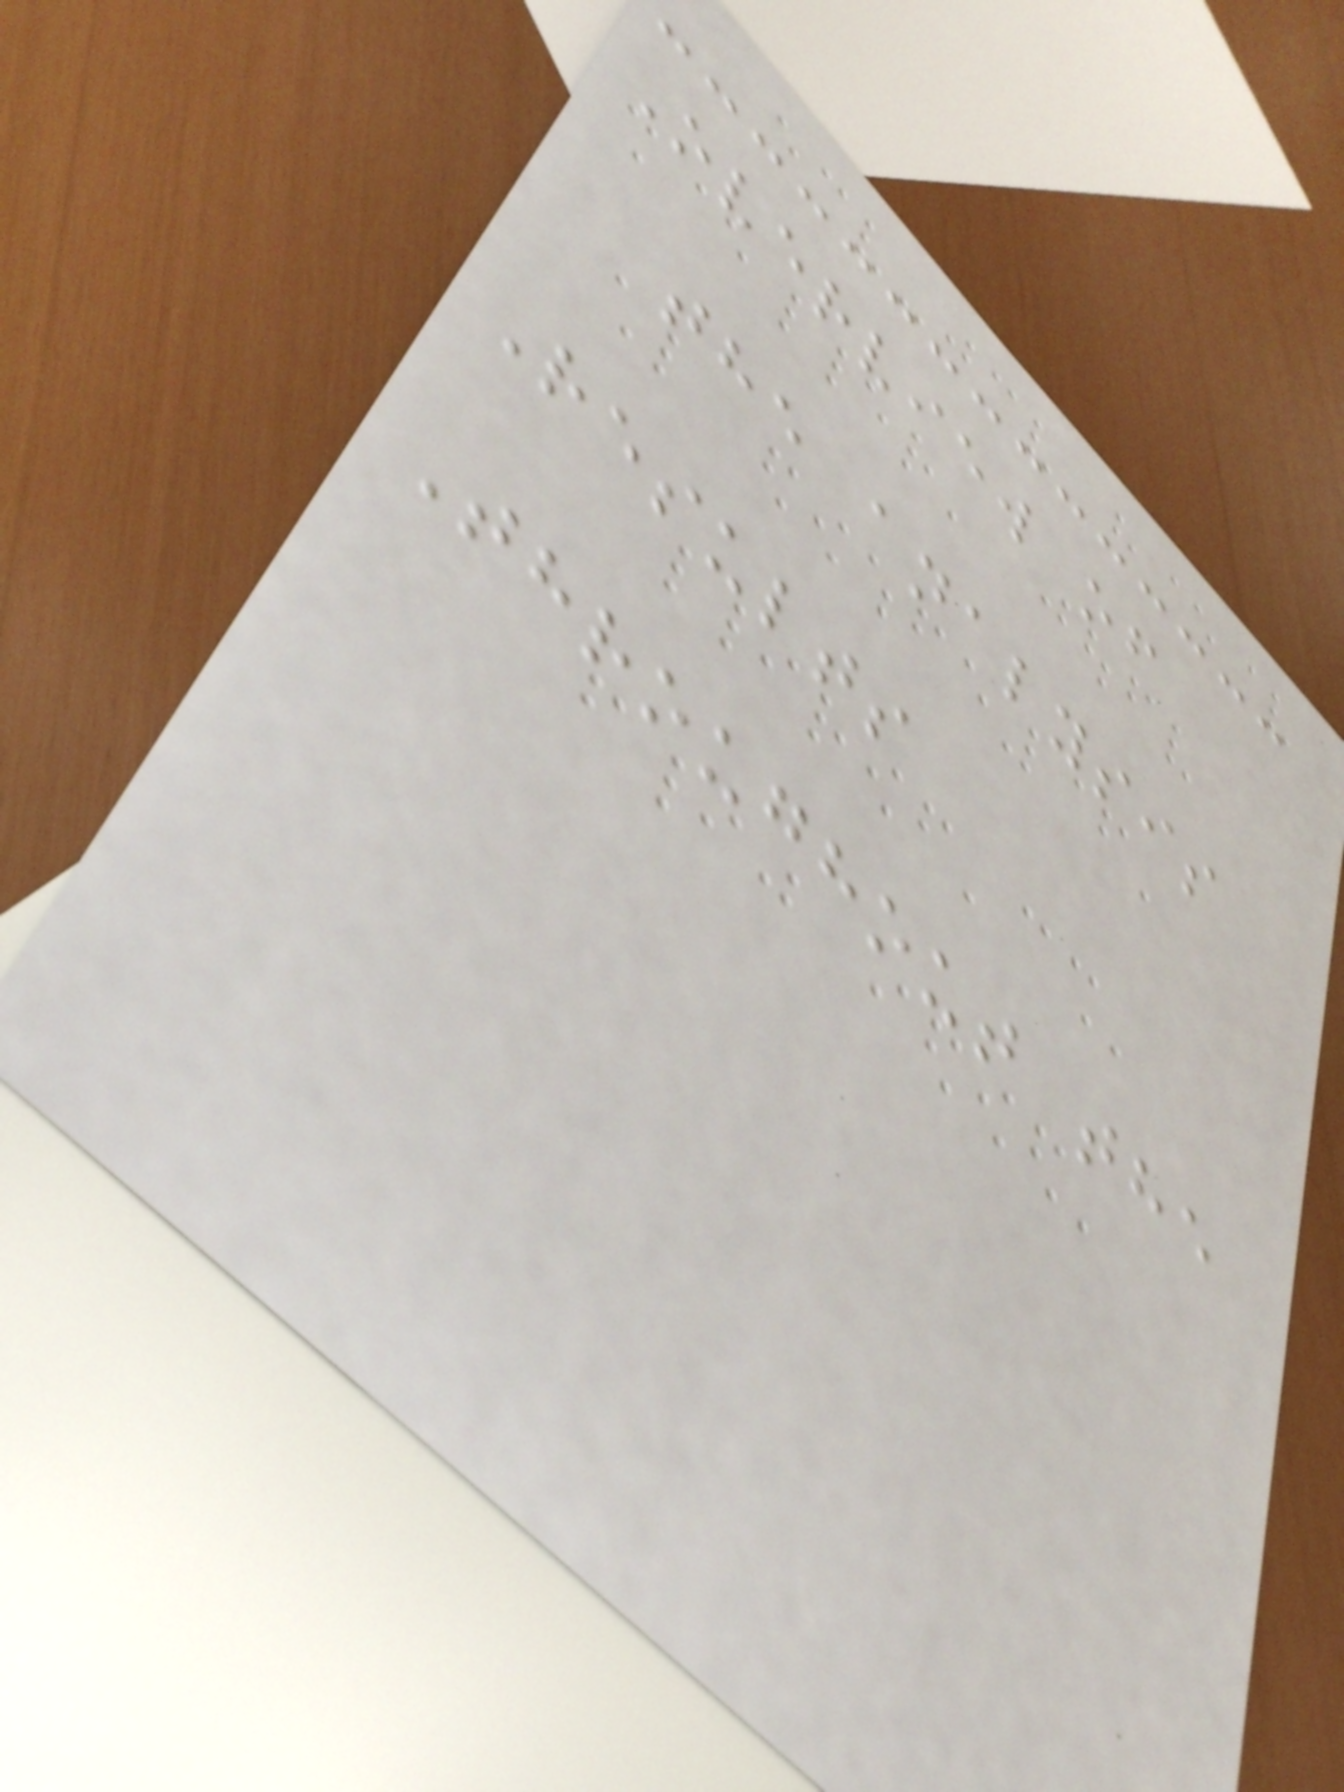Overview of
the analysis
Results
Throughout the
